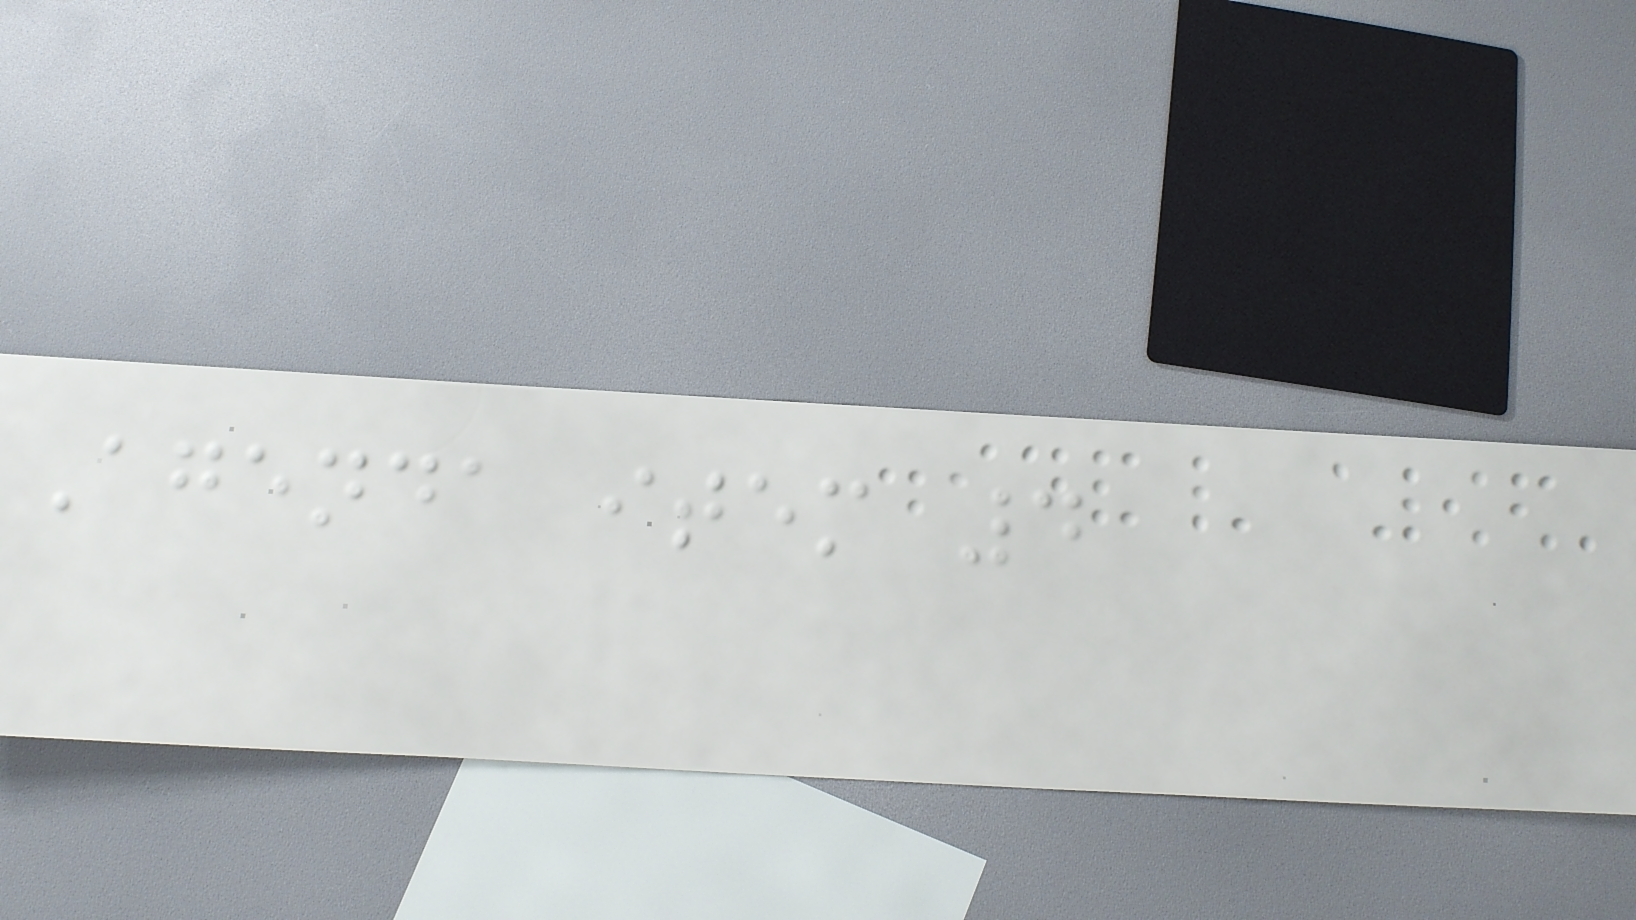Agenda item 4
